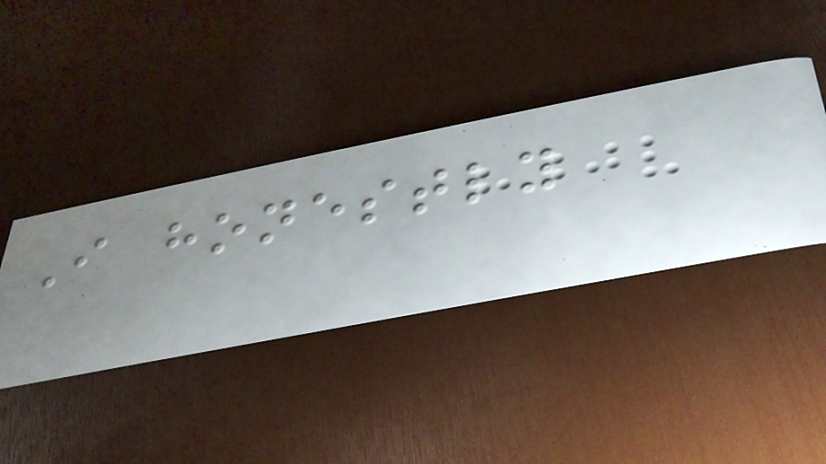I honestly
